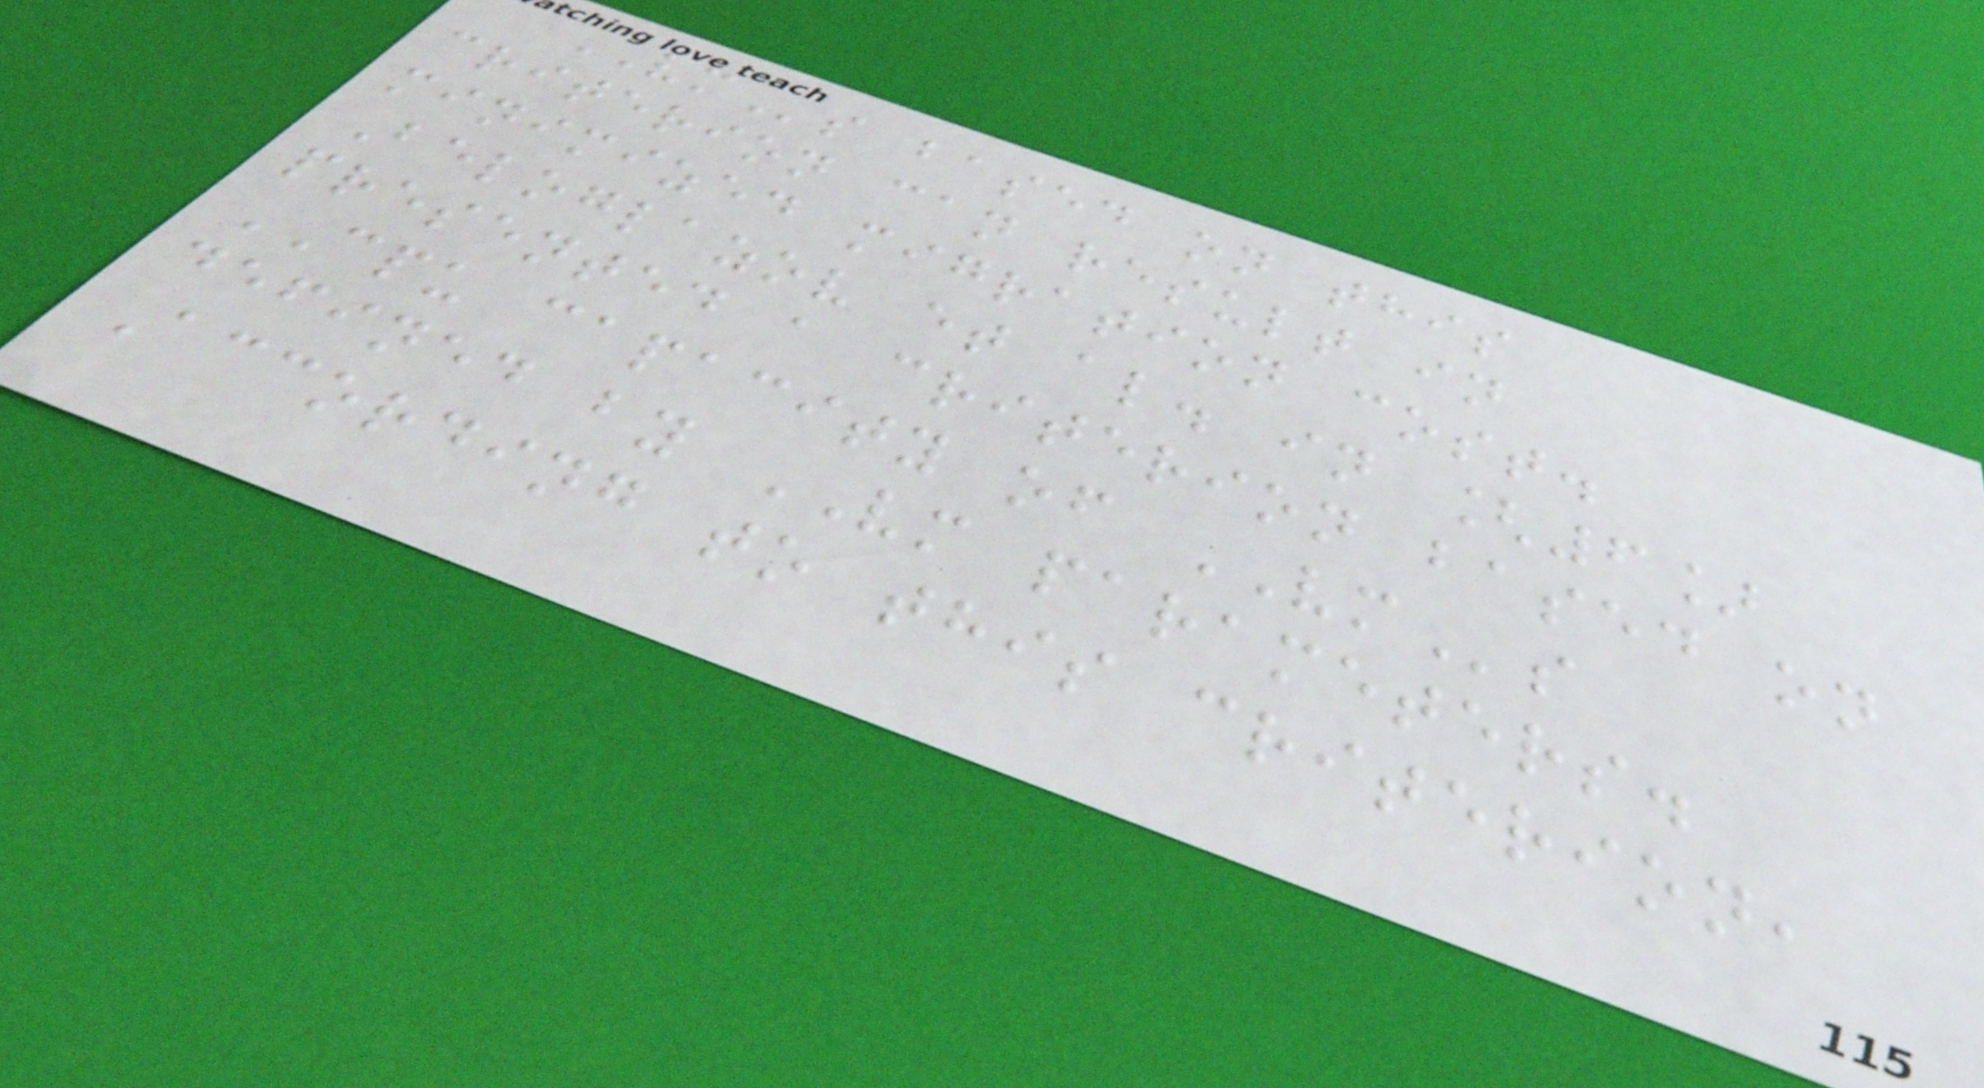VMs based on this
criterion can result in
minimized migration cost.
Beloglazov et al. in [6]
presented a criterion based on
CPU capacity of VMs
defined by VM parameters.
According to this criterion,
